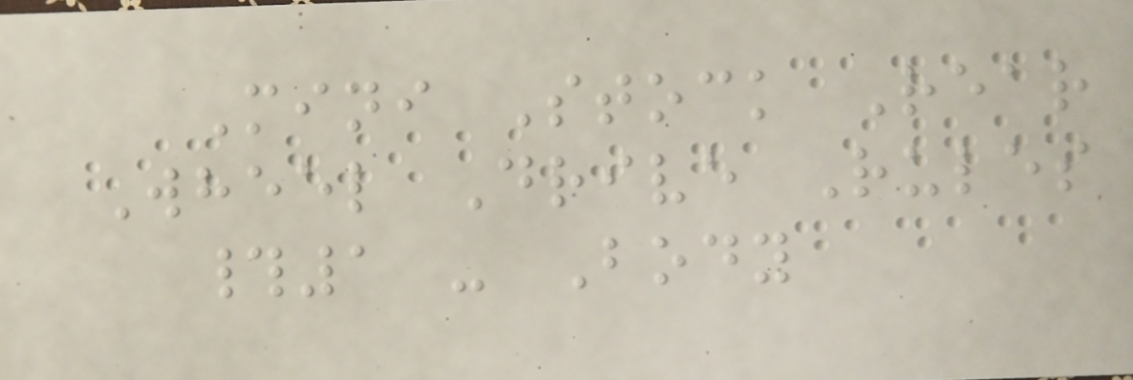Mini Stock Rear
Wheel Drive Rules
#1 - Body
